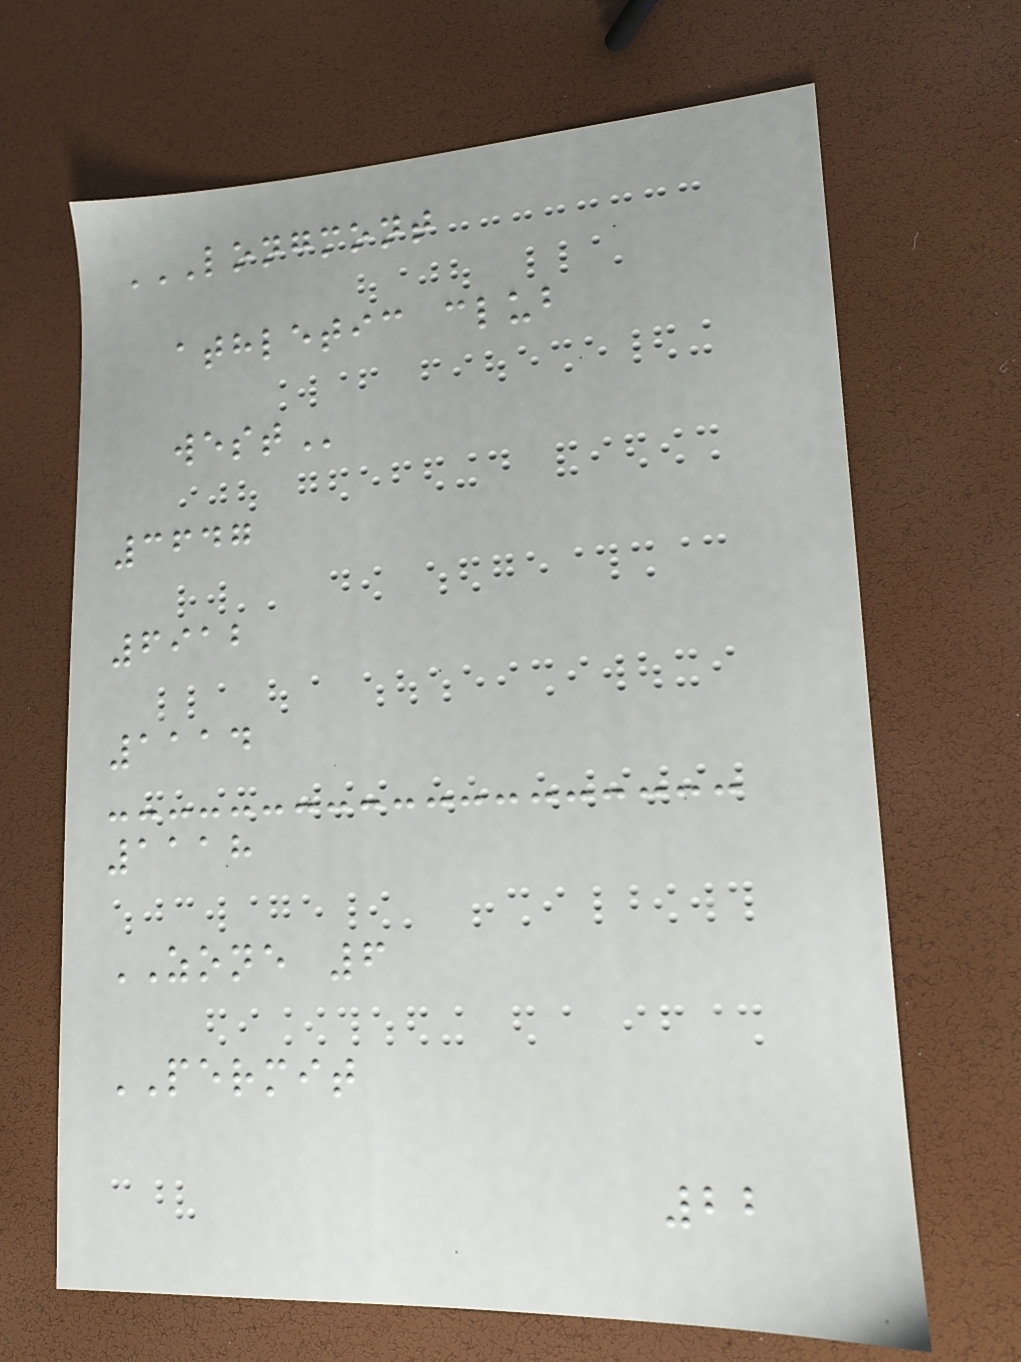LONGMONT
ATHLETIC CLUB
WEST
3647
6912
1114
1118
ZONE 6
PERMIT
22
